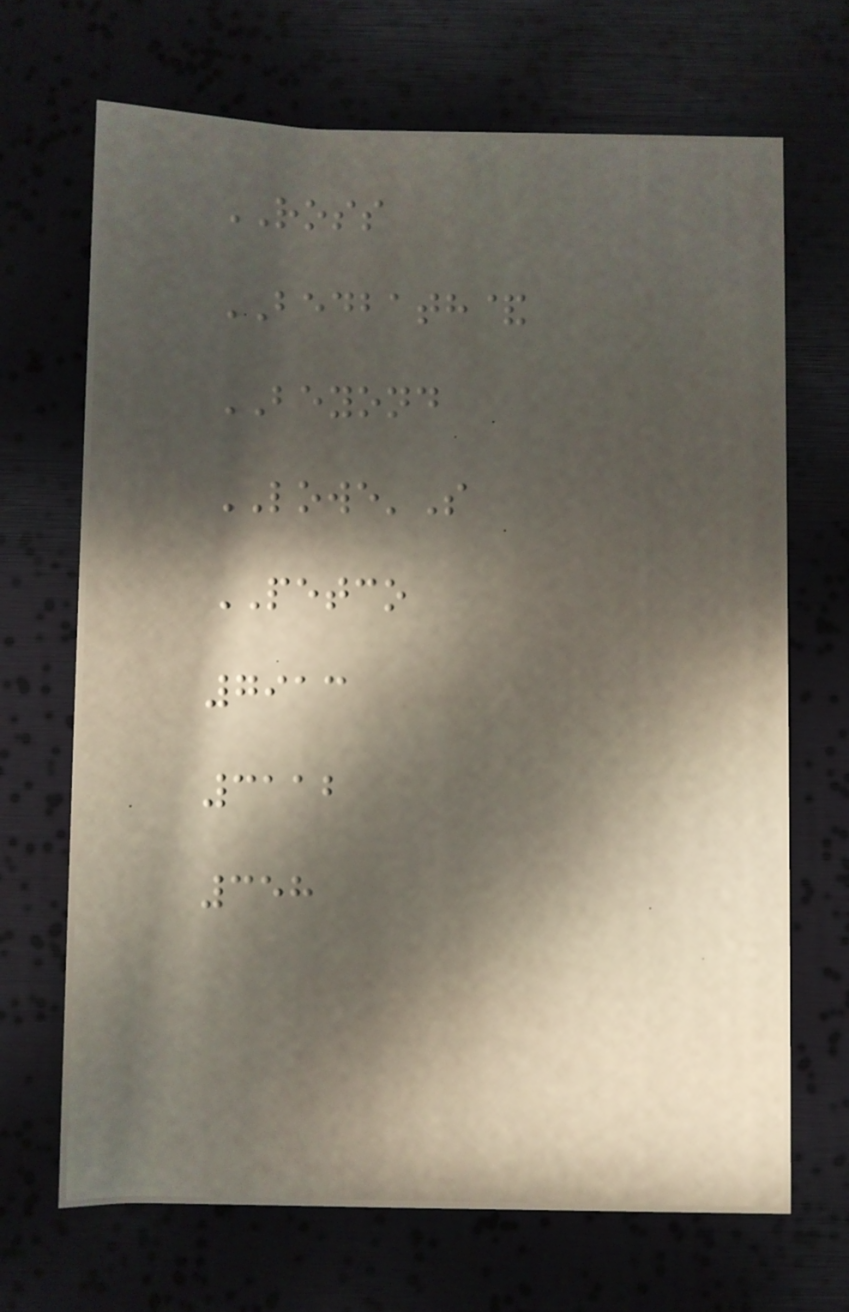ROSS
BEDBATH&
BEYOND
LOWE'S
PETCO
7913
3112
358
